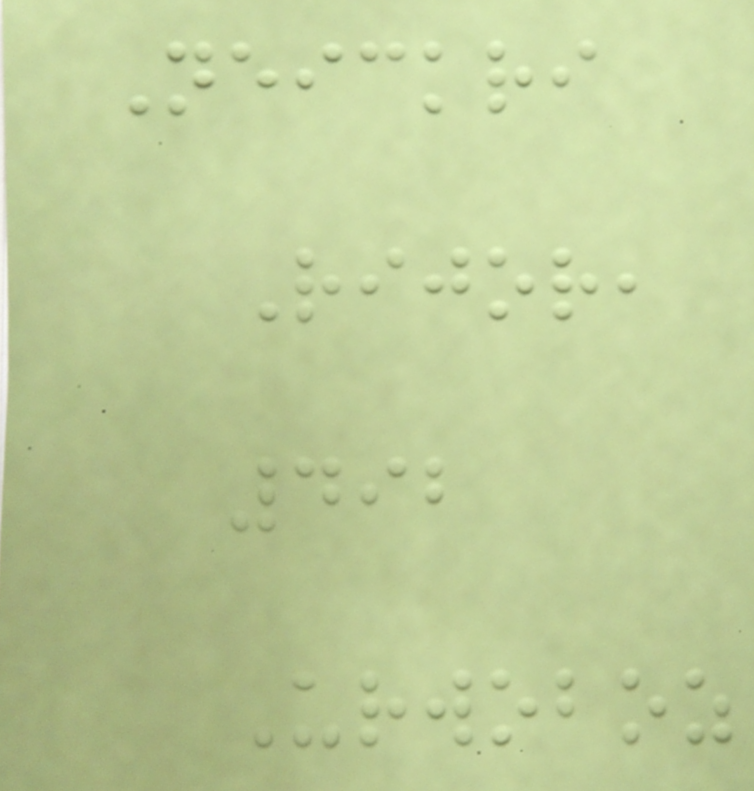Neickri
Rijor,
492
Urwoboz
